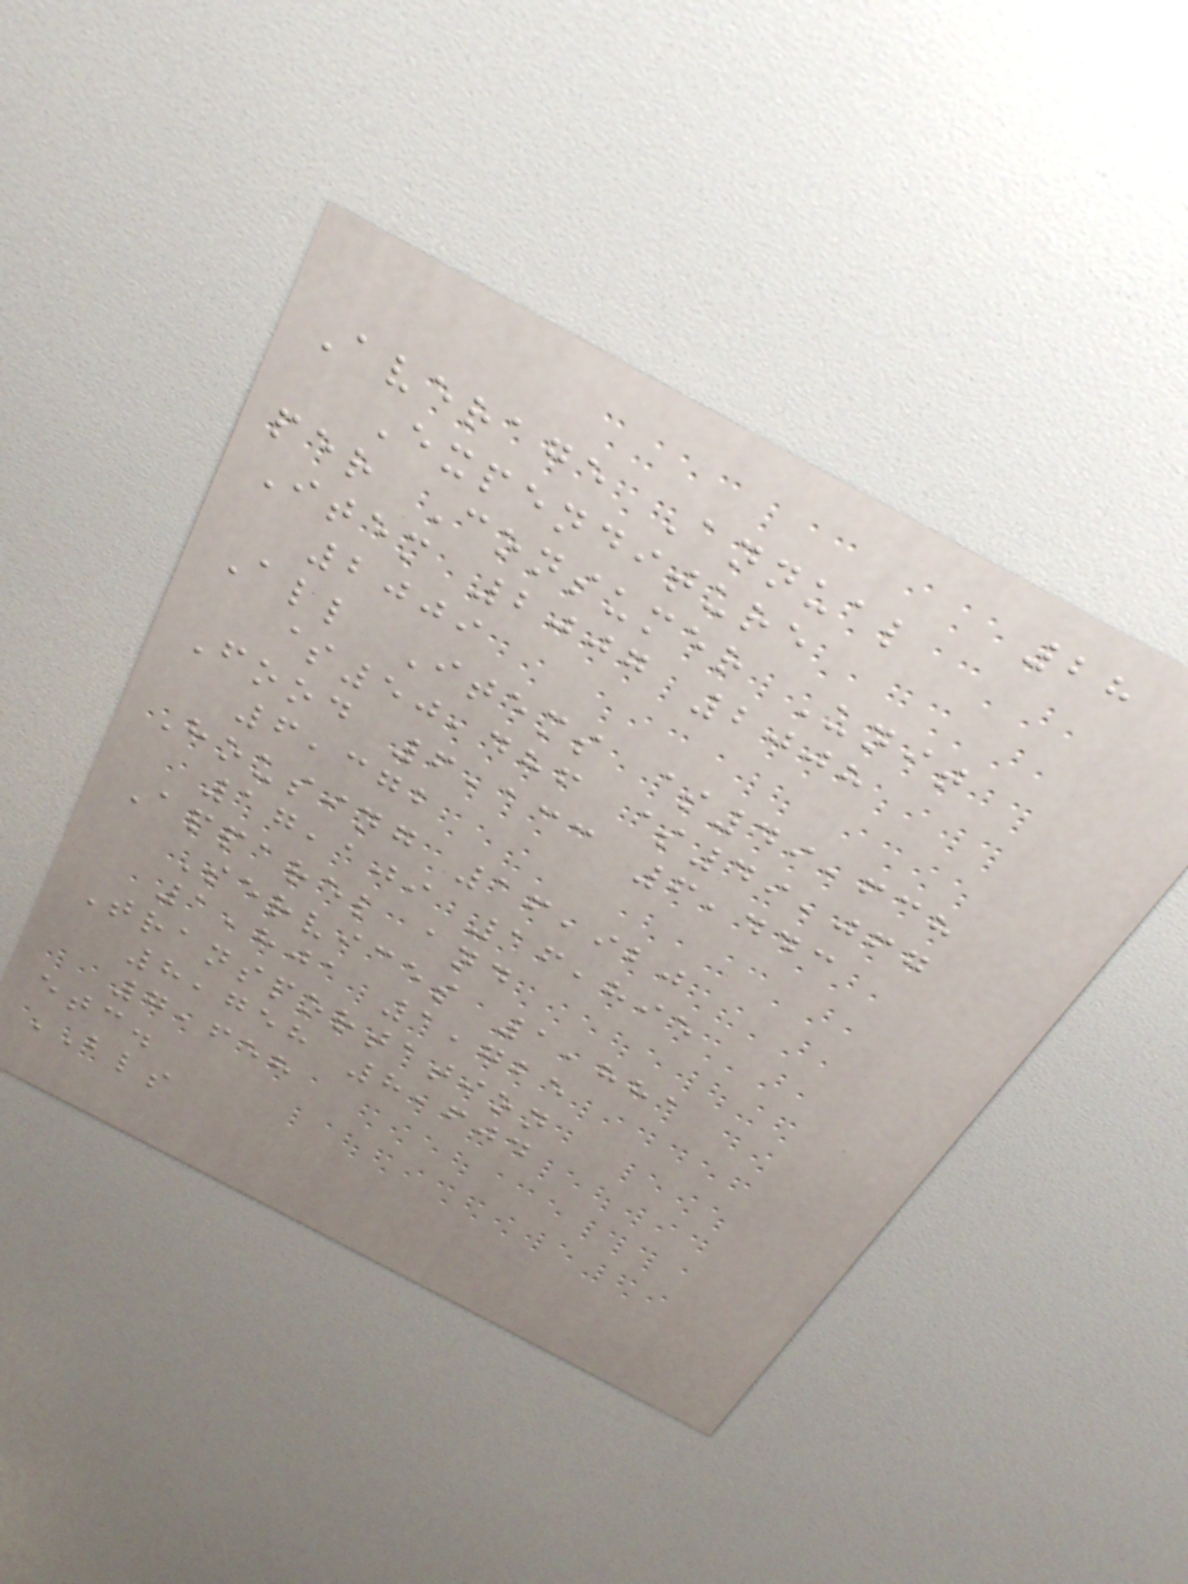28
Average Annual
Expenditure
per Consumer Unit
Item 2007 2008
2009
All Items $49,638
$50,486 $49,067
Food 6,133 6,443
6,372
Housing 16,920
17,109 16,895
Apparel and
Services 1,881
1,801 1,725
Transportation
8,758 8,604
7,658
etc.
BLS
